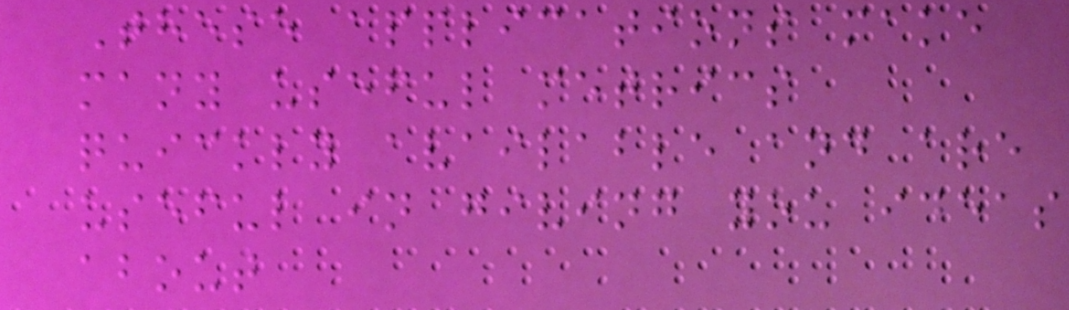These applications make
many useful metrics
quickly available and are
useful in giving you ideas
about
